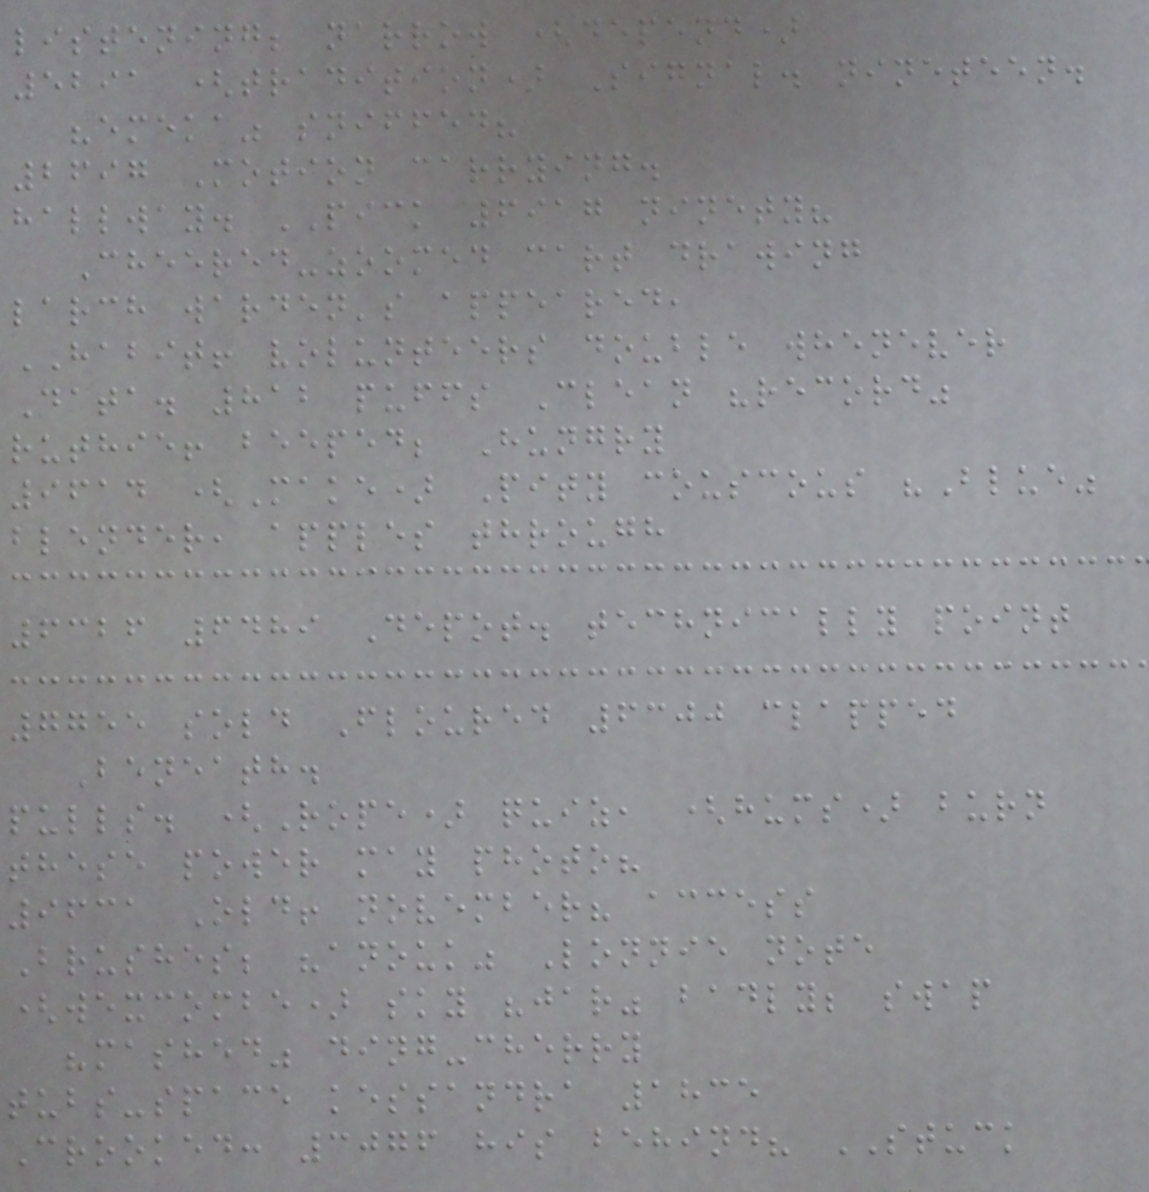listening; narrow (depend)
5291 (tradition) Signal. nineteen.
"emeka" sniffed?
2697 Motion carrying.
hallway. PICK 6917 ninety?
Cheered-zoomed cart drawing
larch warden's appeared,
HABIT! volunteers double whenever
Data. 812 puffs Clean "record"
ruthie! beeped; Hungry
9614 (Make) Pity couscous "Blue"
blender, apples through
6326 6489 Depot. technically point
7755 sold Floured 6300 clapped
Beneath.
pulls. (Rope) quiz, (hums) burn
these power may photo?
9631 Old! november? access
Brushes; "anouk" Lonnie note
(wexcombe) sky "jar" badly; swap
"mashed" ding-cherry
tubs-space kessandra 1835
Crooked: 3076 his behind? STUCK
